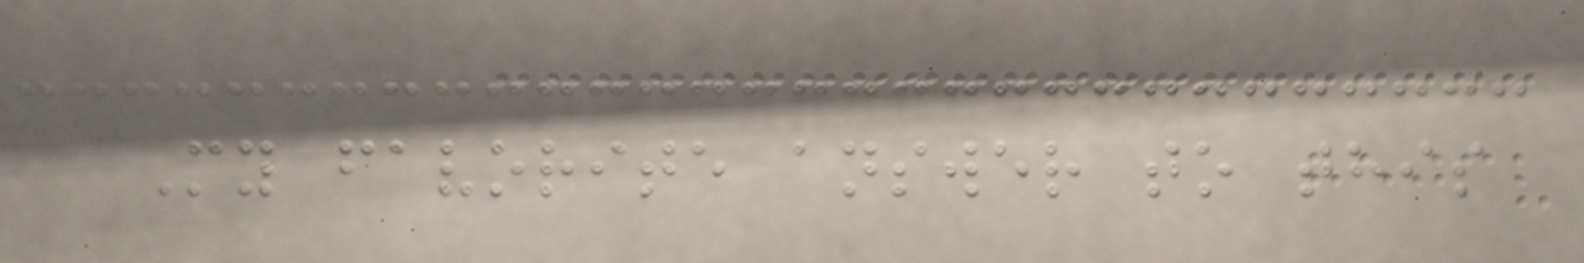My favorite answer to this
